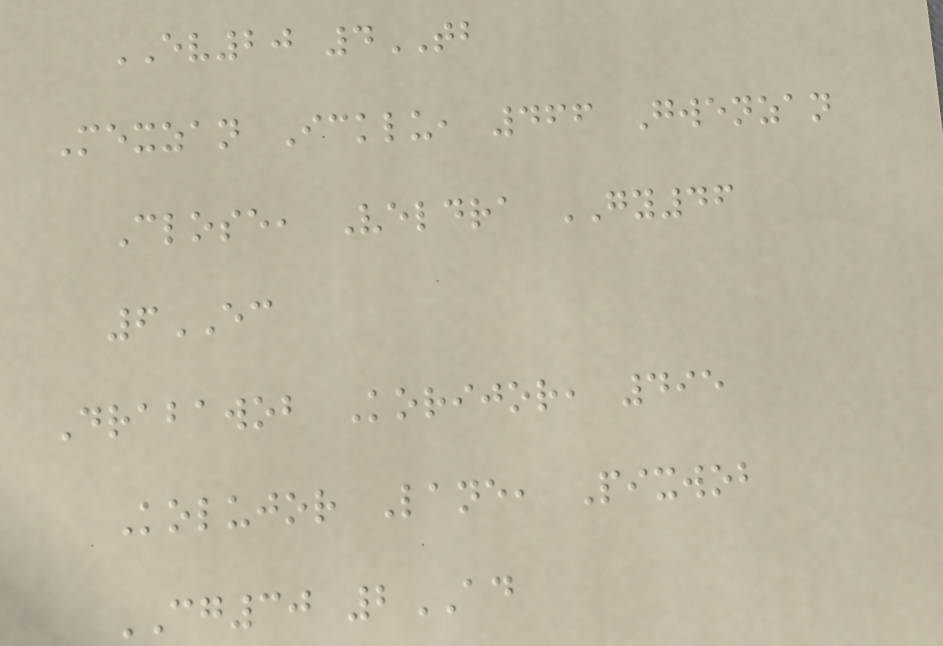EV20 4TB
Mexzan Icklu, 466 Gwenzan
Close, Veldra GY46
6EC
Drabawob Korijor, 495
Kolujor Lane, Pixwob
CG30 2AD
